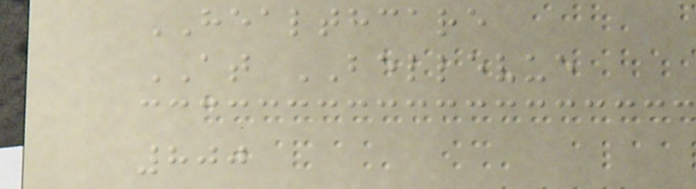HEALTHCARE
AT BELLEVUE
800
